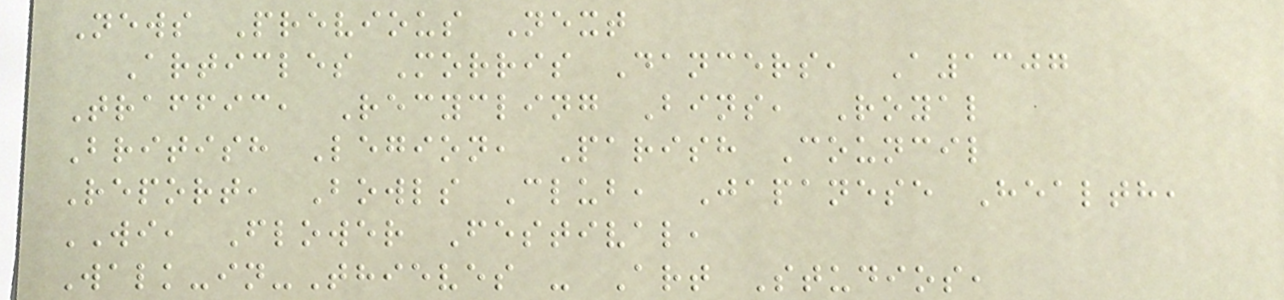News Previous Next
Articles Morris Dancers, A1307
Traffic, Recycling Bins, Royal
British Legion, Parish Council
Report, Bowls Club, Japanese Health,
WI, Flower Festival,
Walk-in-Thieves - Art Studios,
